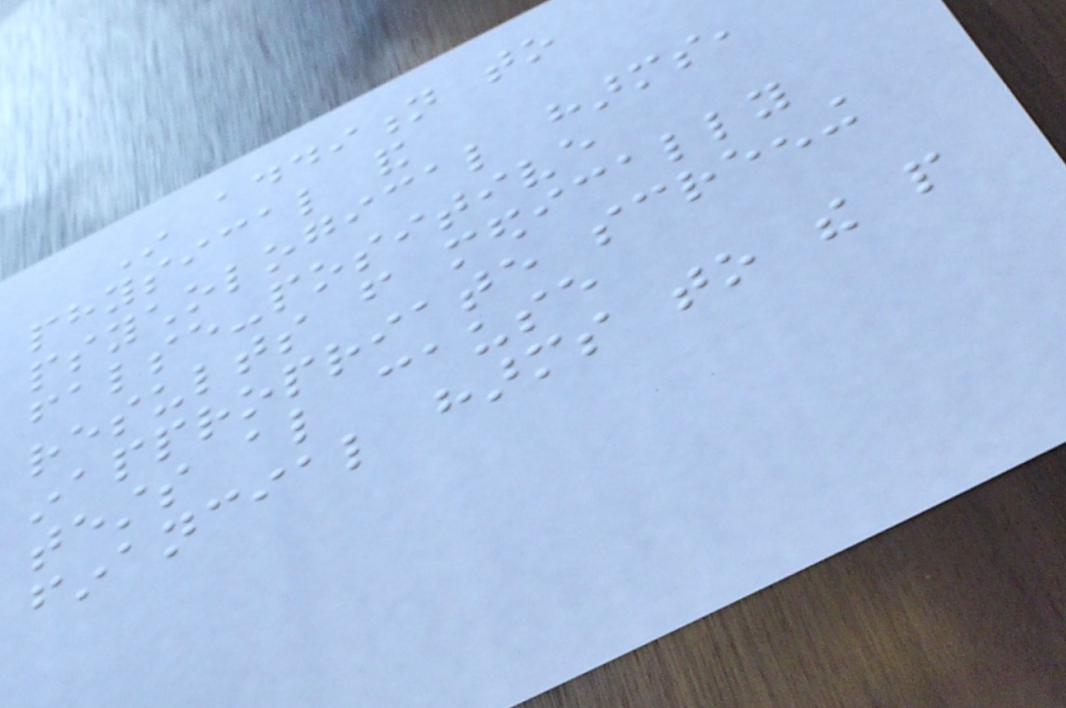In addition to
physical and
psychological harms,
false-positive
results from medically
inappropriate screening
tests also cause
financial harms to the people
